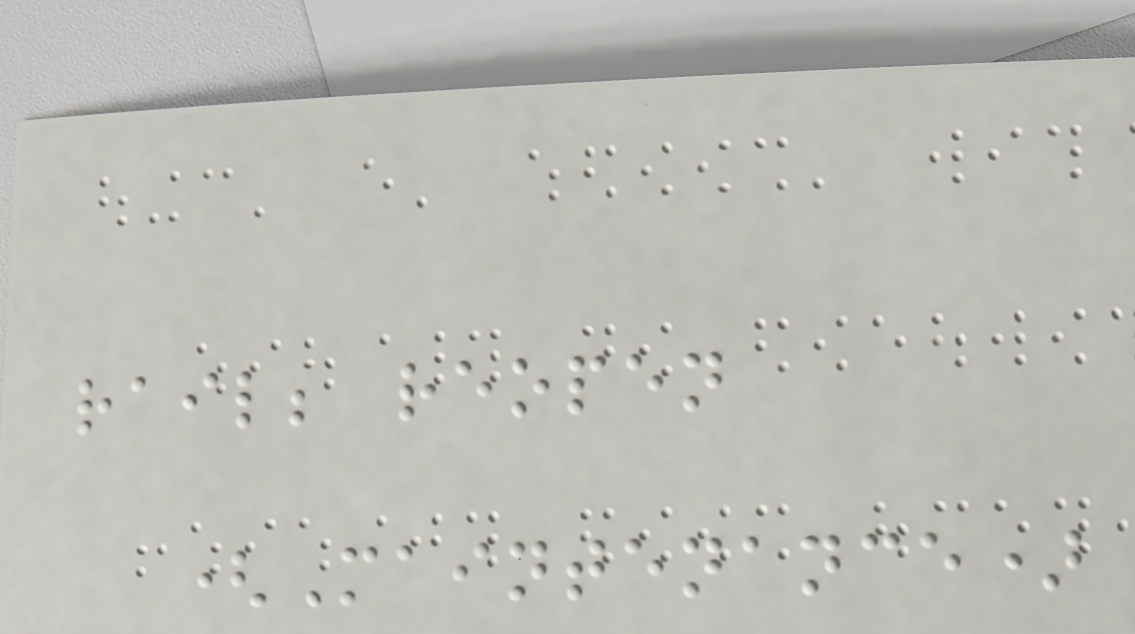rail; reopen
(Maintenance)
